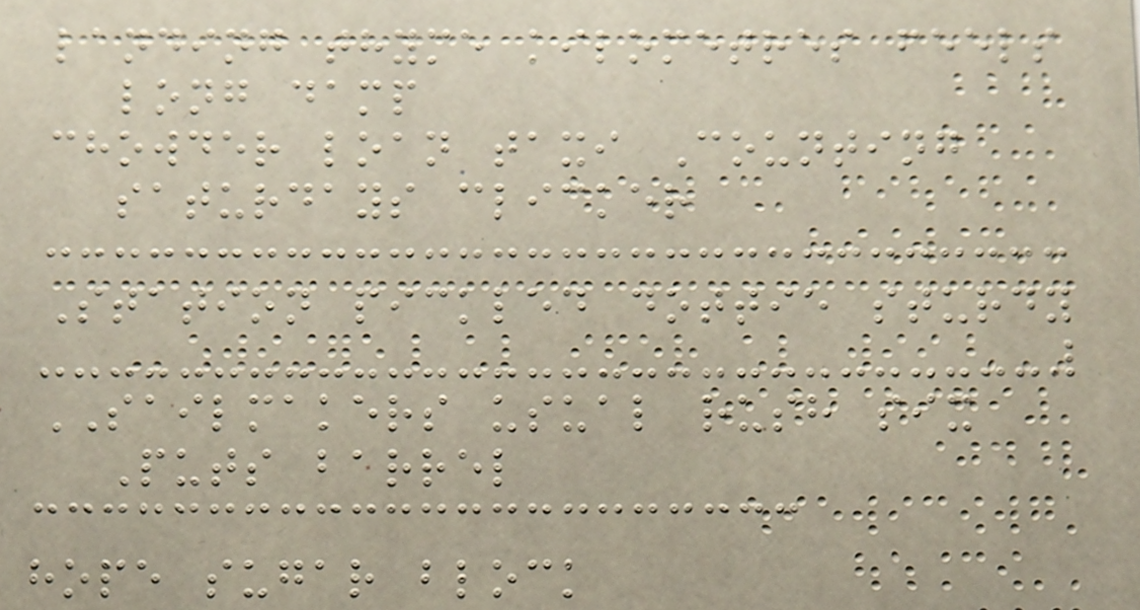landing thyme kilometres feels
long damp
chowder loan taxi Counting
saturdays clicker
Station pickled dottie sturdy
SAILMAKERS usual rush six
Puts barrel
hope sugar block
